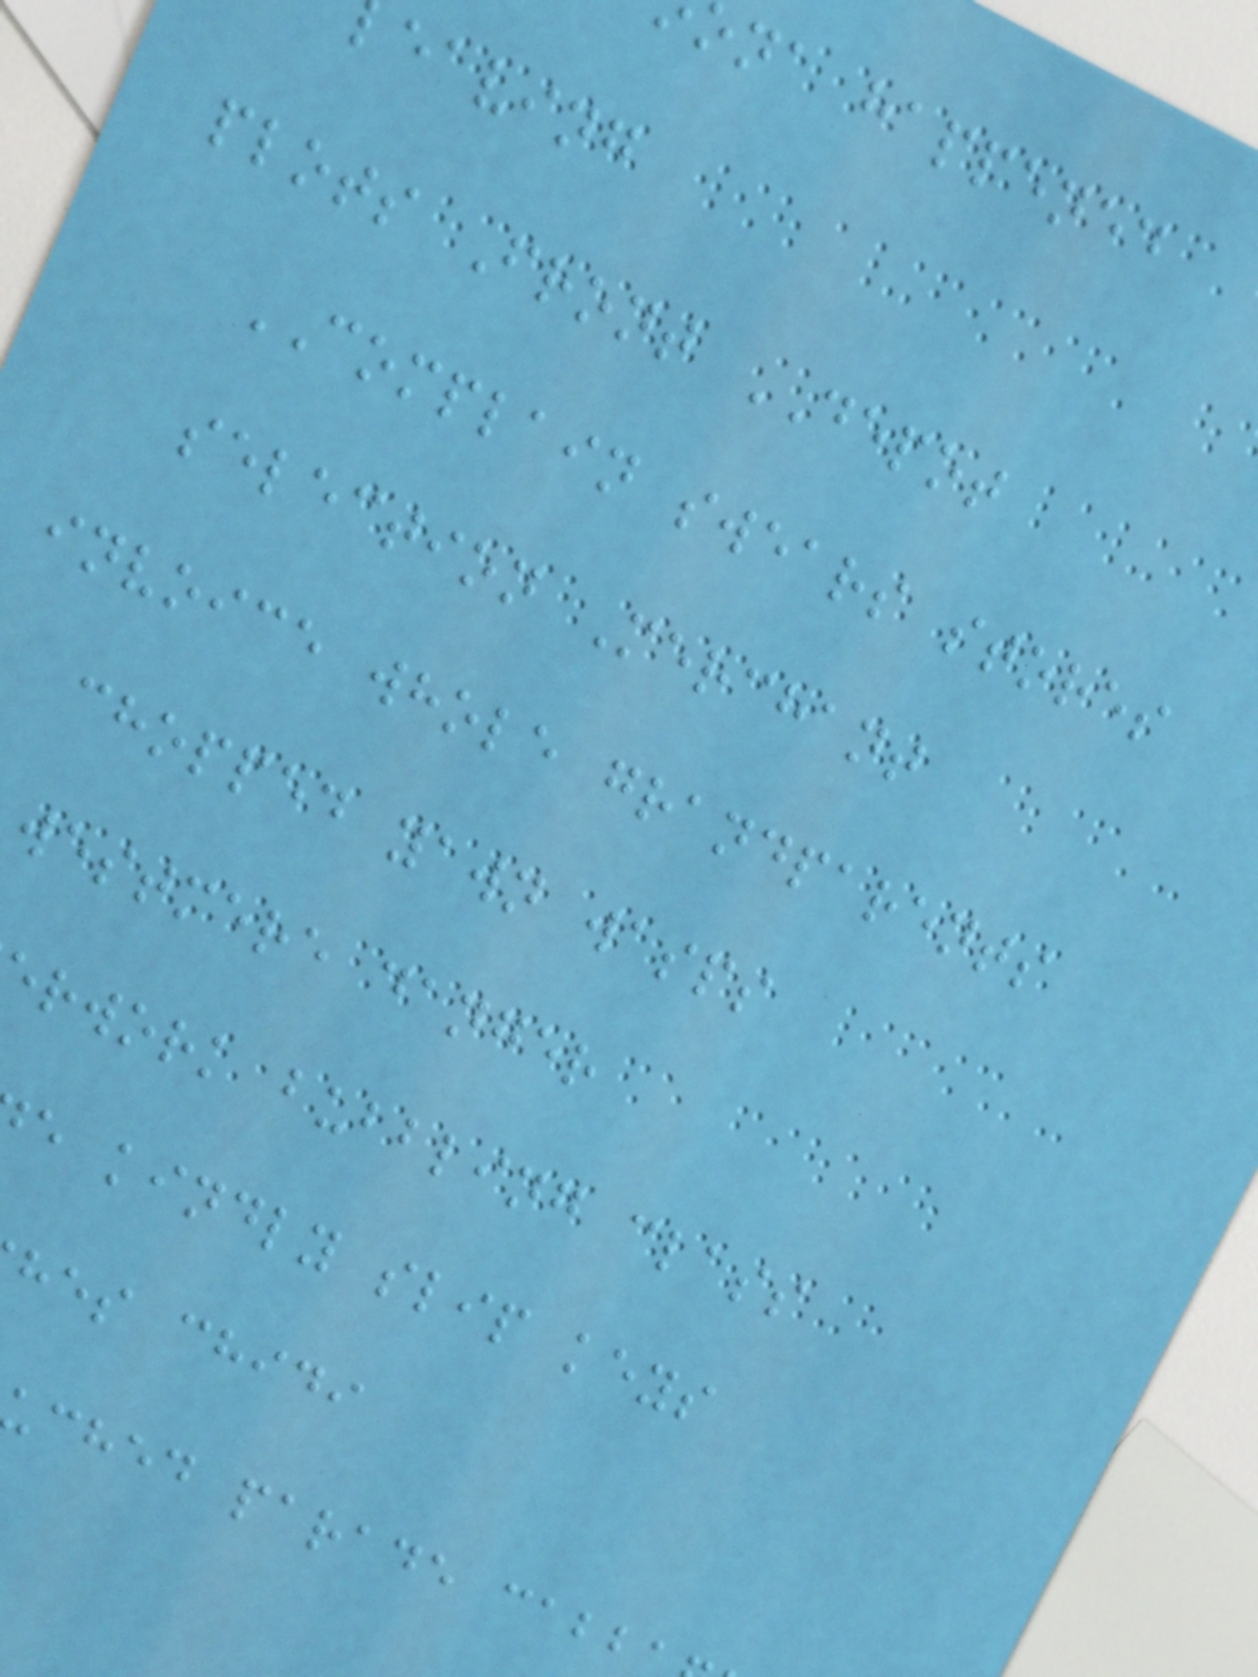na happened
eaving
plots Front DEPOT
COMPLAIN swears stores
selection Merchant
invoice whole grandparents
chopped yawn wasps
westmere danger
rwork bubbling class
e kindly slip keys
hes chidi
ched parade cabb
